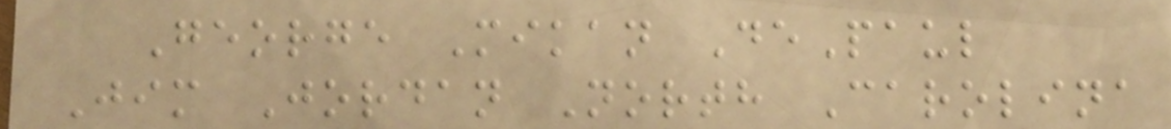George Mikan DePaul
Jim Jordan North Carolina
